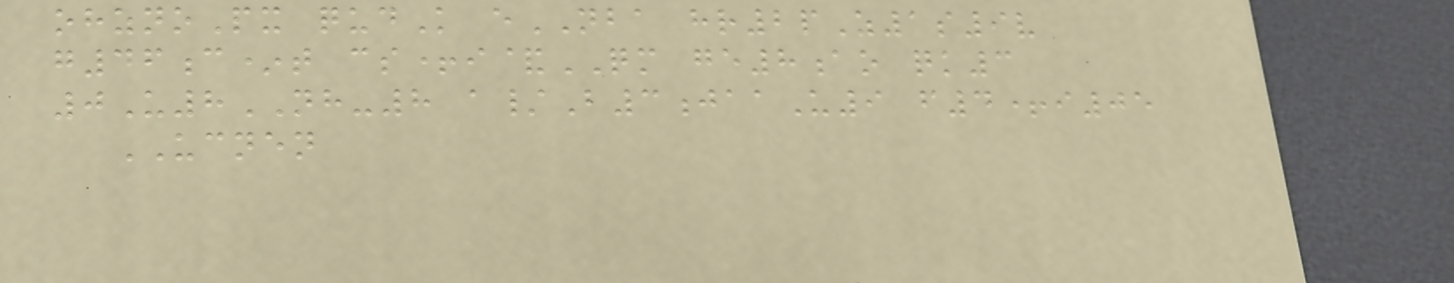ohznoPx qudK eNBA hr2pZ1s9v
g46c*t cs+i&QM ge8ao qk3
0U8NH-8 a/B3jaaU9 f4+i05
UCNEN
